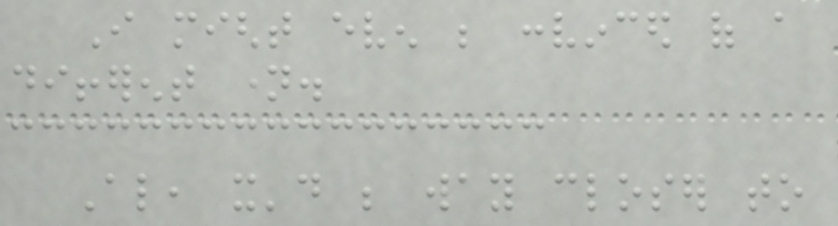I might even be convinced of a
different name.
Also, it'd be way closer to
